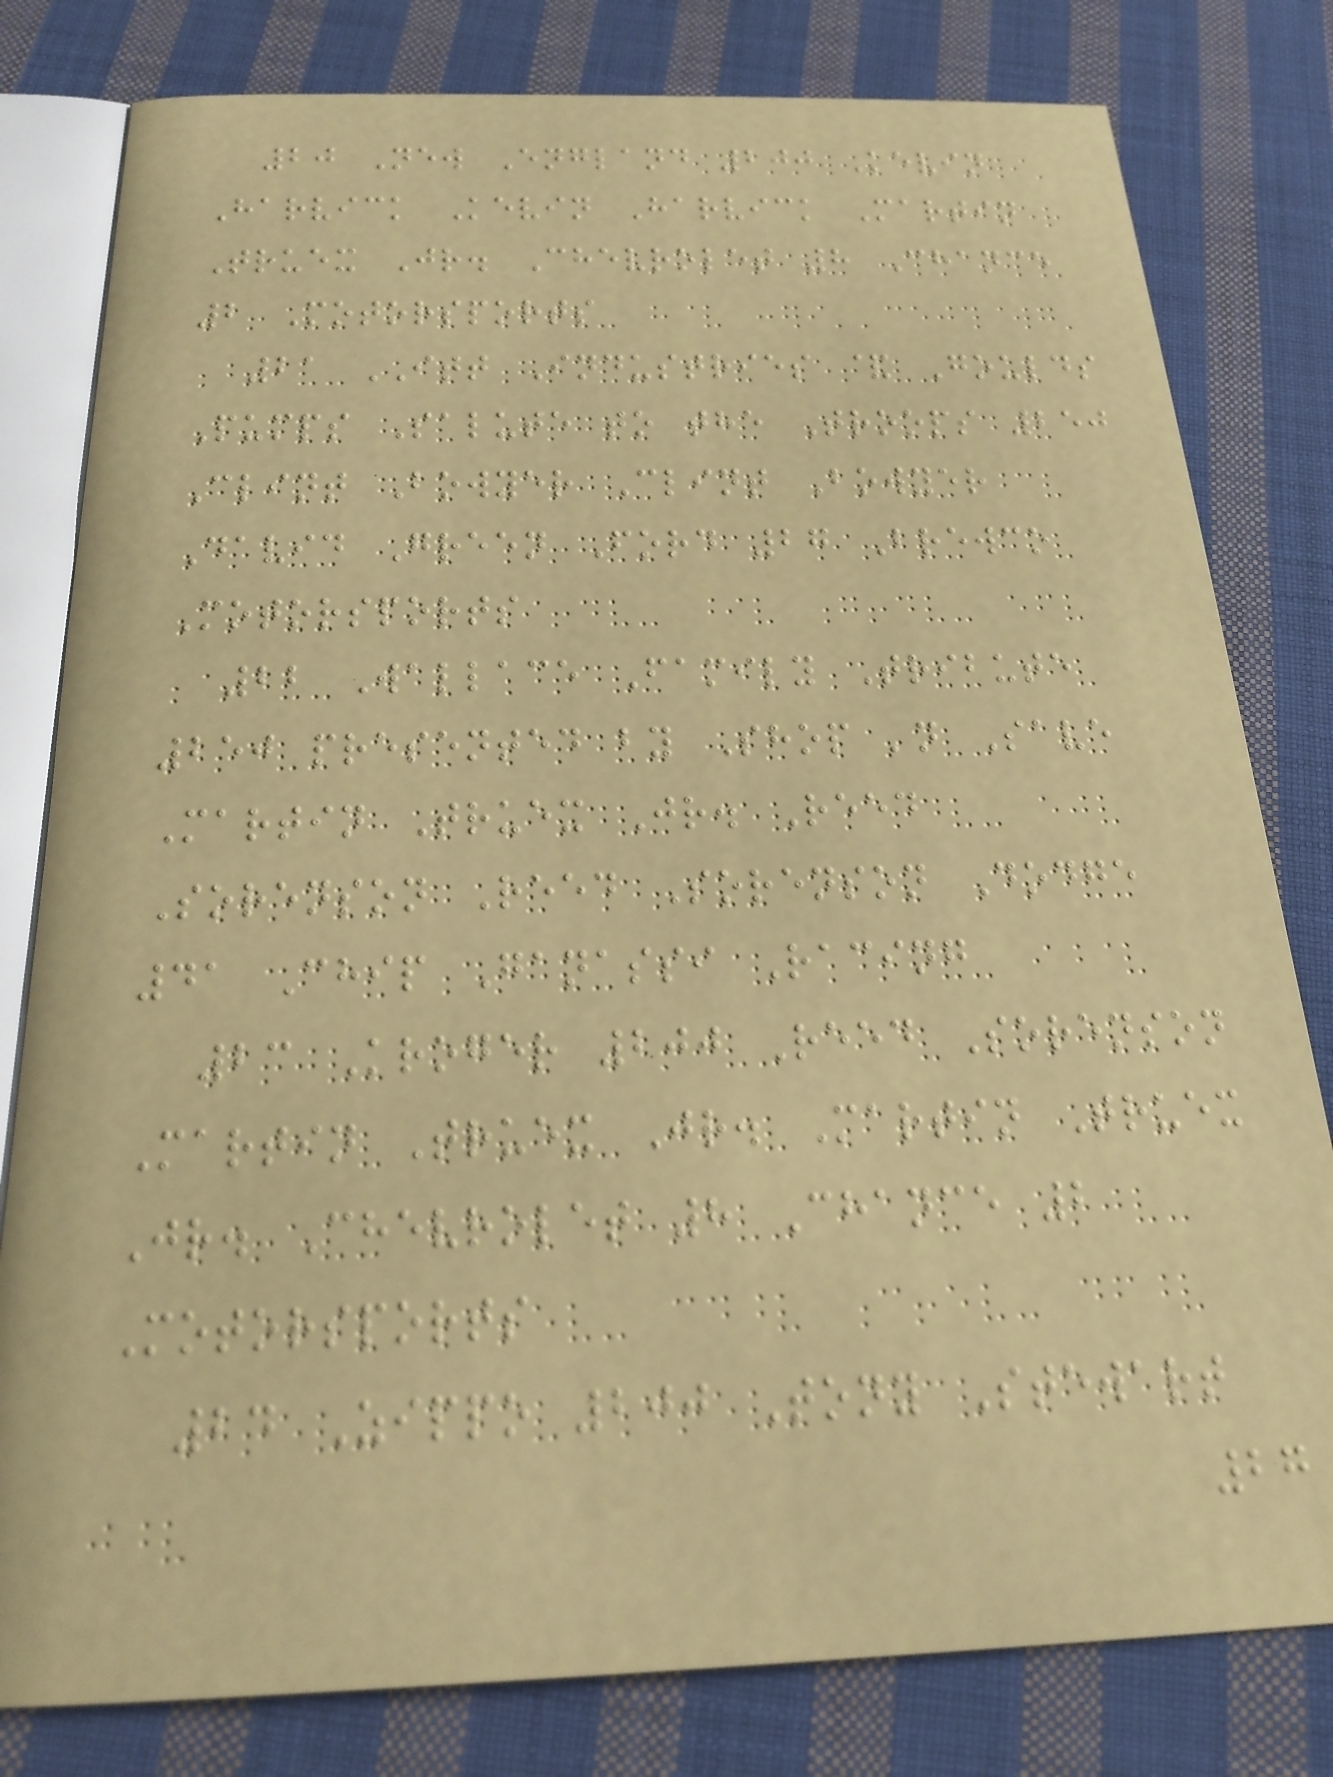20 New England 200 Kevin
Harvick Kevin Harvick Martin
Truex Jr. Chevrolet 8 Chance
2 Motorsports
21 ITT Industries & Goulds
Pumps Salute to the Troops 250
Clint Bowyer Clint Bowyer
David Green Ford 27 Brewco
Motorsports
22 Wallace Family Tribute
250 presented by Shop 'n Save
Martin Truex Jr. Reed
Sorenson Reed Sorenson Dodge
41 Chip Ganassi Racing
23 Kroger 200 Reed Sorenson
Martin Truex Jr. Martin Truex
Jr. Chevrolet 8 Chance 2
Motorsports
24 Zippo 200 Tony Stewart
27
